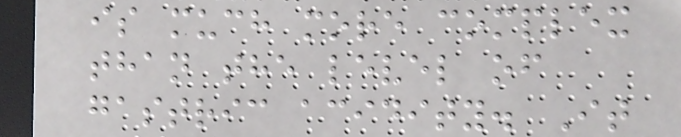is much more complex
than the level of
gastric acidity. It
